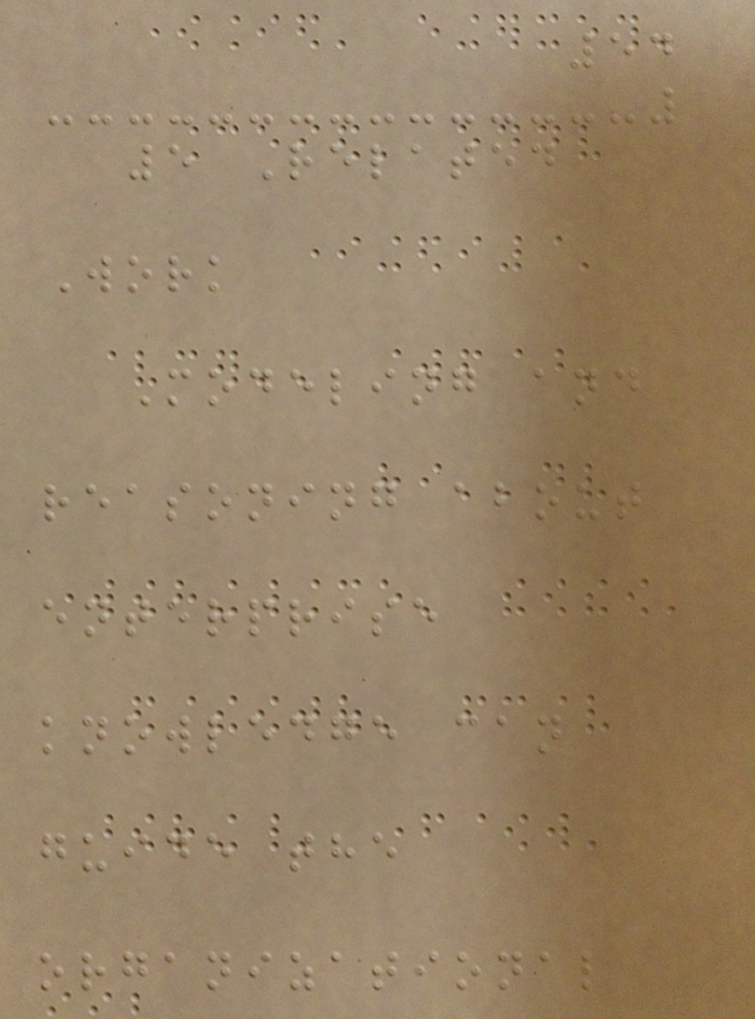54
5 Related
Work
Modeling and
reasoning about
enterprise
knowledge can
guide the
organizational
